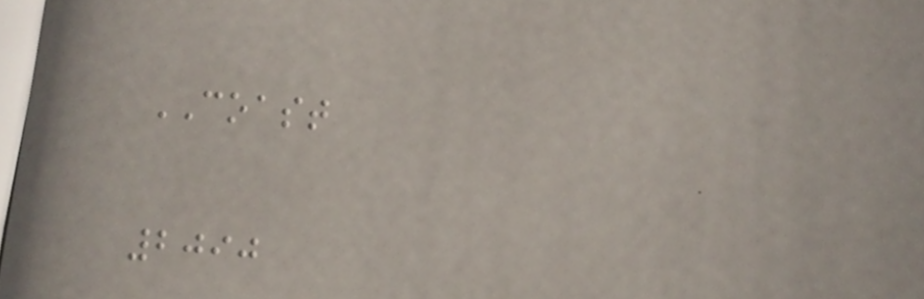COAST
2090
